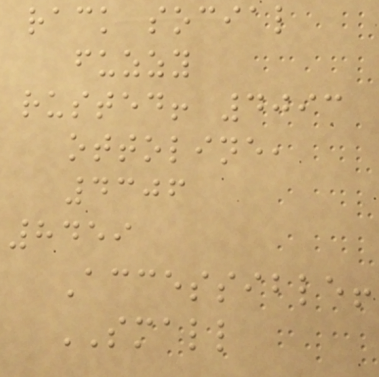rack social
fuzzy
rusted! 4093
ottoline,
4306
8459
Accessible!
SMALL
